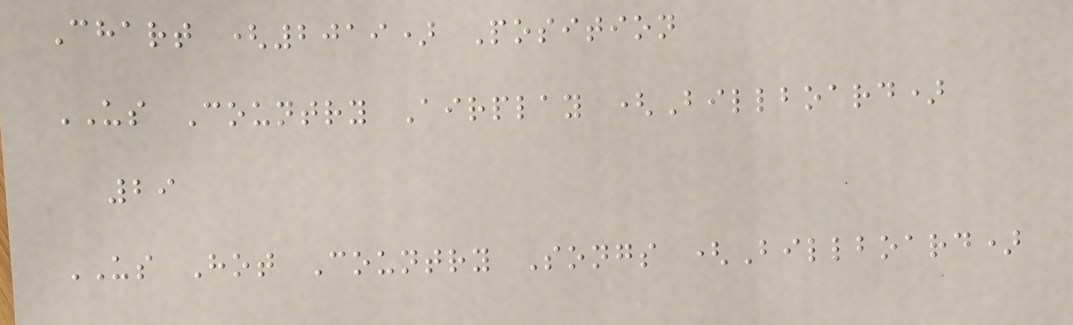Chart (2019) Position
US Country Airplay (Billboard)
29
US Hot Country Songs (Billboard)
